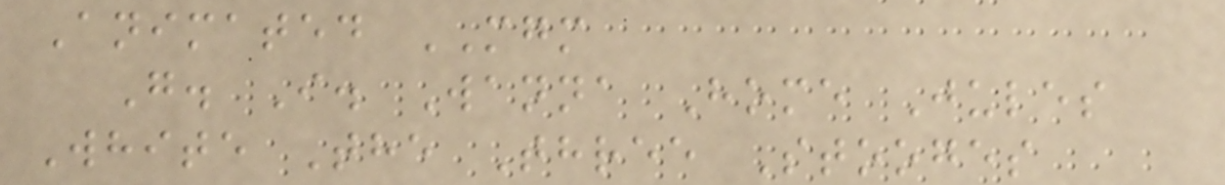Animated MGM
G. I. Wanna Home Jules
White The Three Stooges
